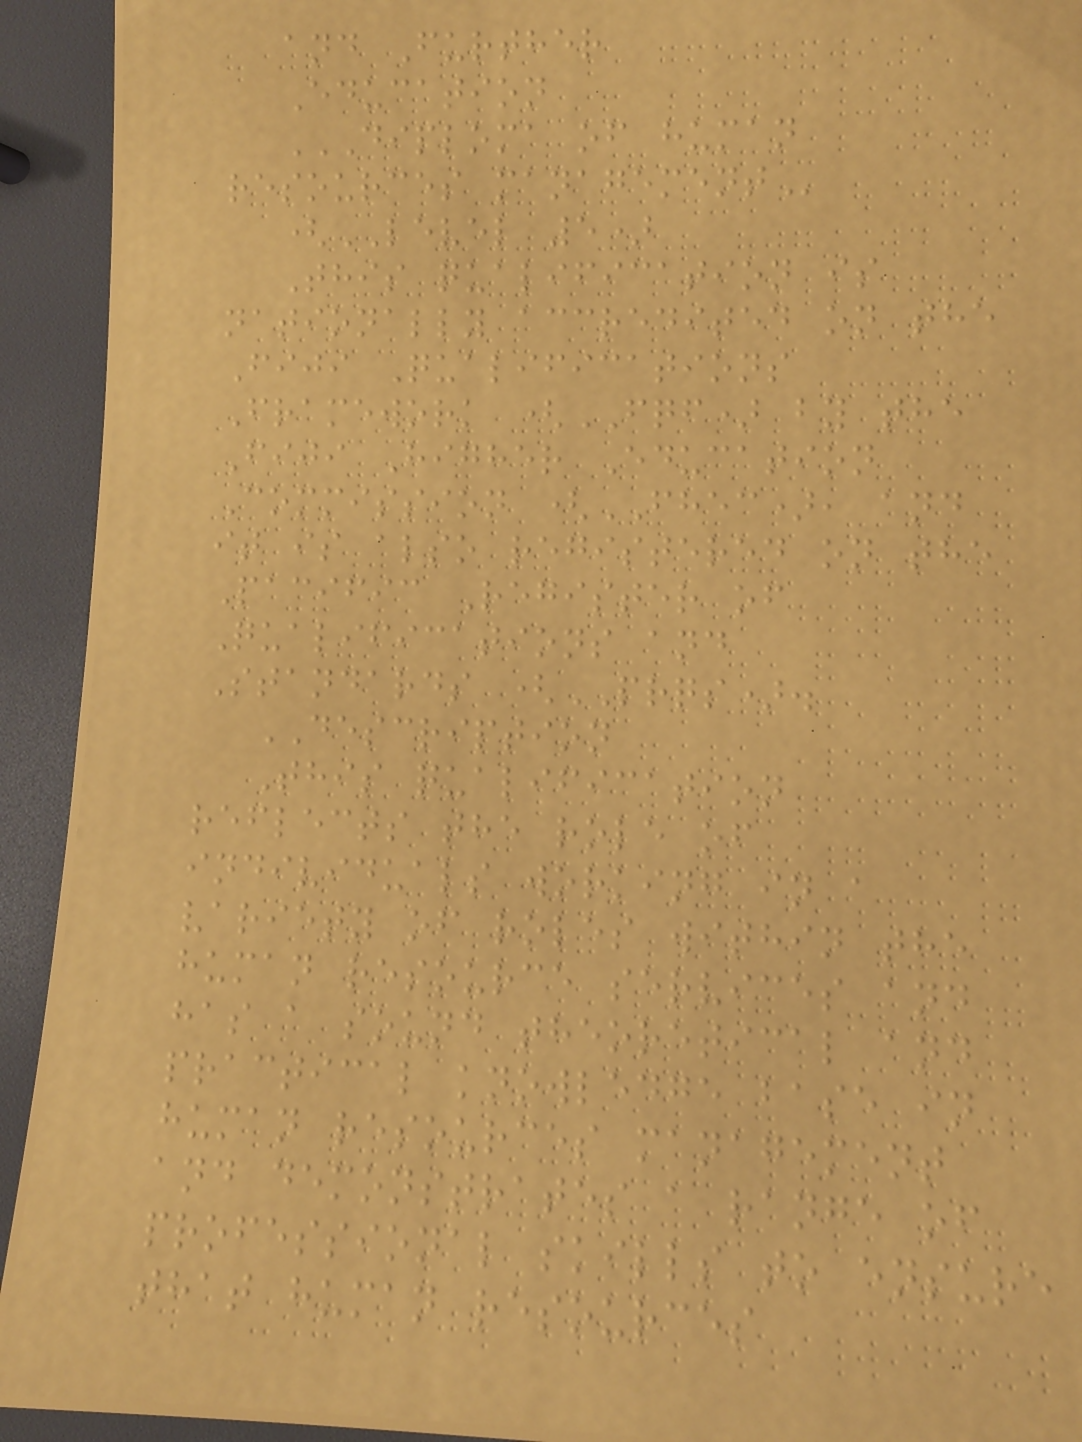and Further
Education
DIPLOMA OF HUMAN
RESOURCES MANAGEMENT
(LEVEL 5)
This qualification is
nationally accredited on the
Fiji Qualifications
Framework (FQF) by the
Fiji Higher Education
Commission (FHEC), and
it is also registered on the
Pacific Register of
Qualifications and
Standards (PRQS).
DESCRIPTION
This qualification
reflects the role of
individuals working in a
variety of roles within the
human resource services and
has a sound theoretical and
practical knowledge base in
human resources management
and demonstrates a range of
professional skills to ensure
that human resources
